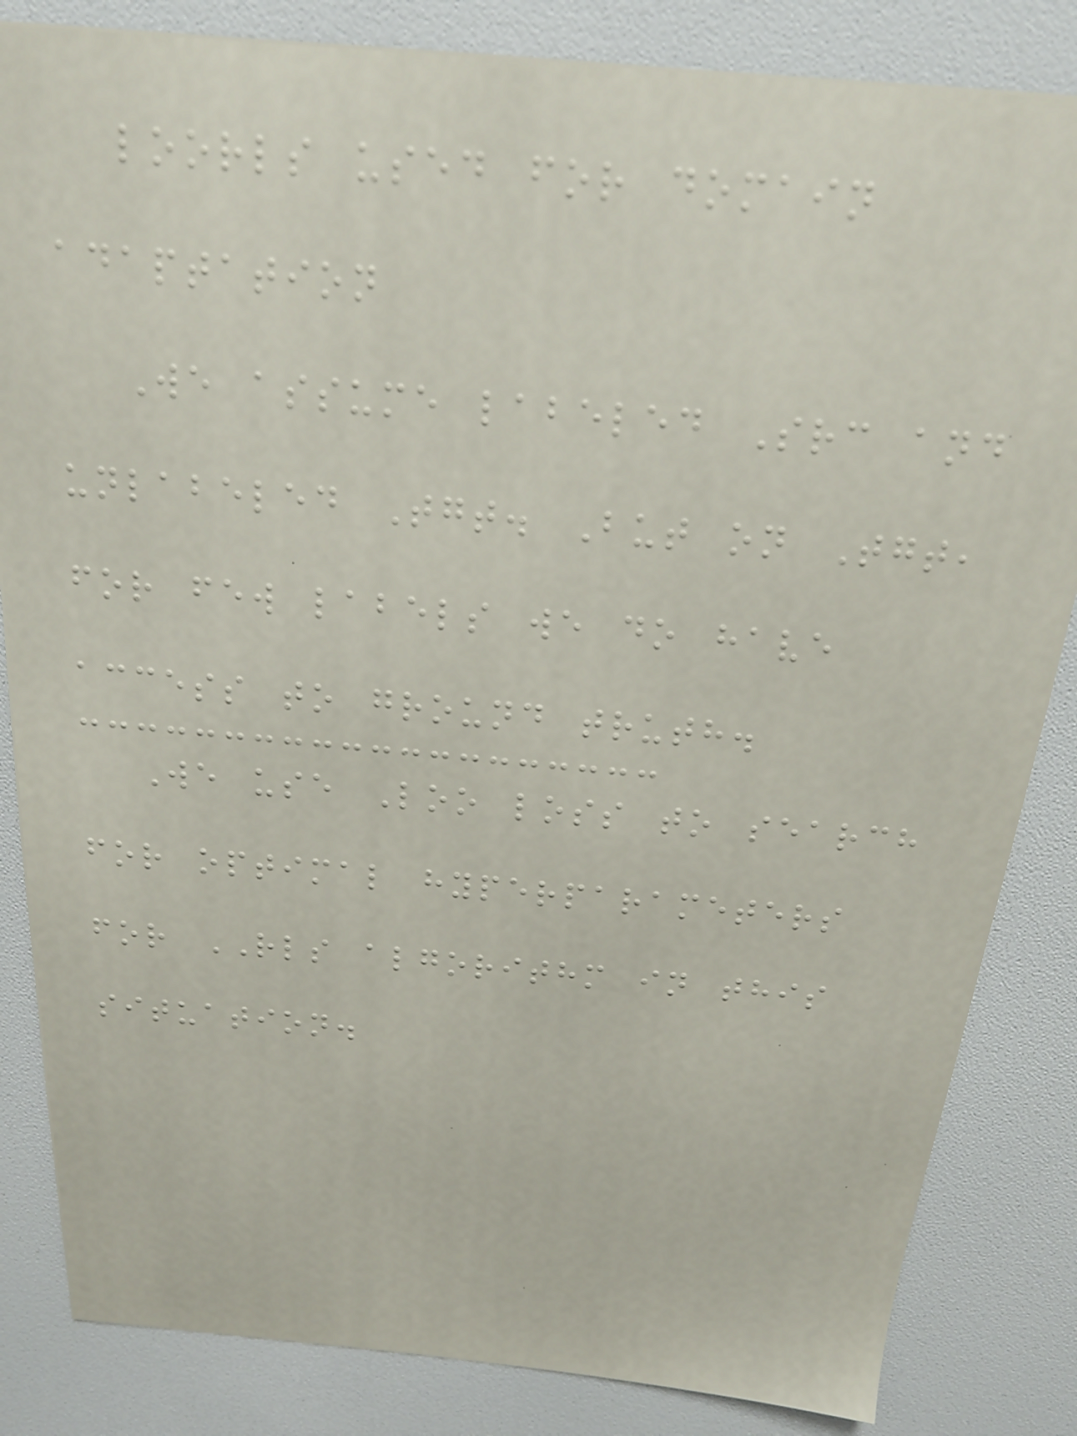loorls used for domain
adaptation
We assume labeled Src and
unlabeled Tgt. But on Tgt,
for few labels we do have
access to ground truth.
We use Loo loss to search
for optimal hyperparameters
for RLS algorithm in this
situation.
